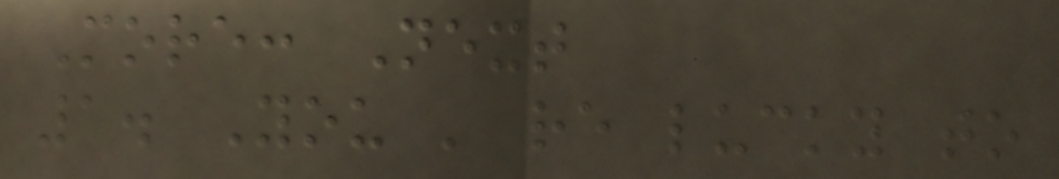More: Next
1. You ' re lucky to
